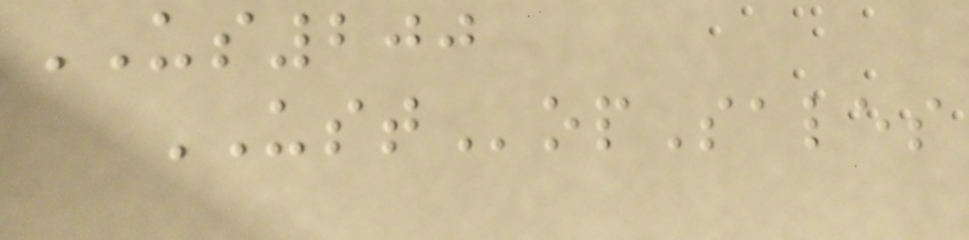US200
USTopSales
